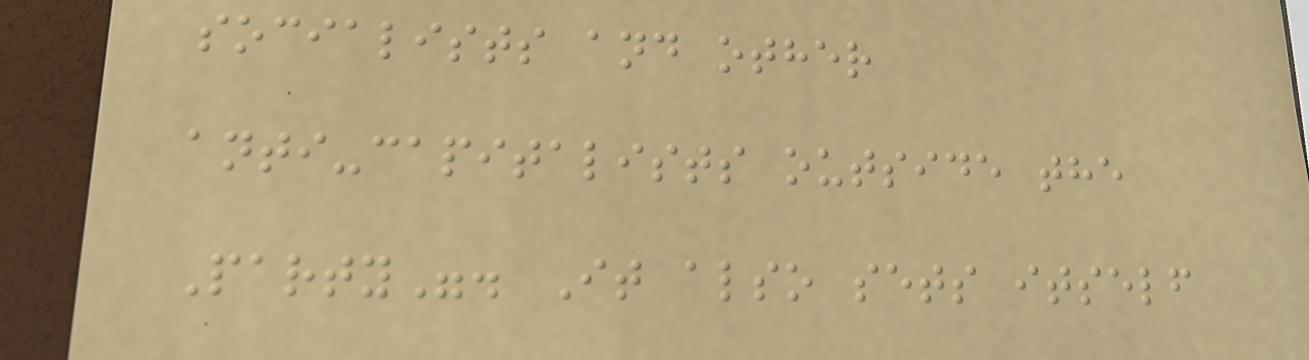socialists and other
anti-capitalists outside the
Party". It also sets itself
